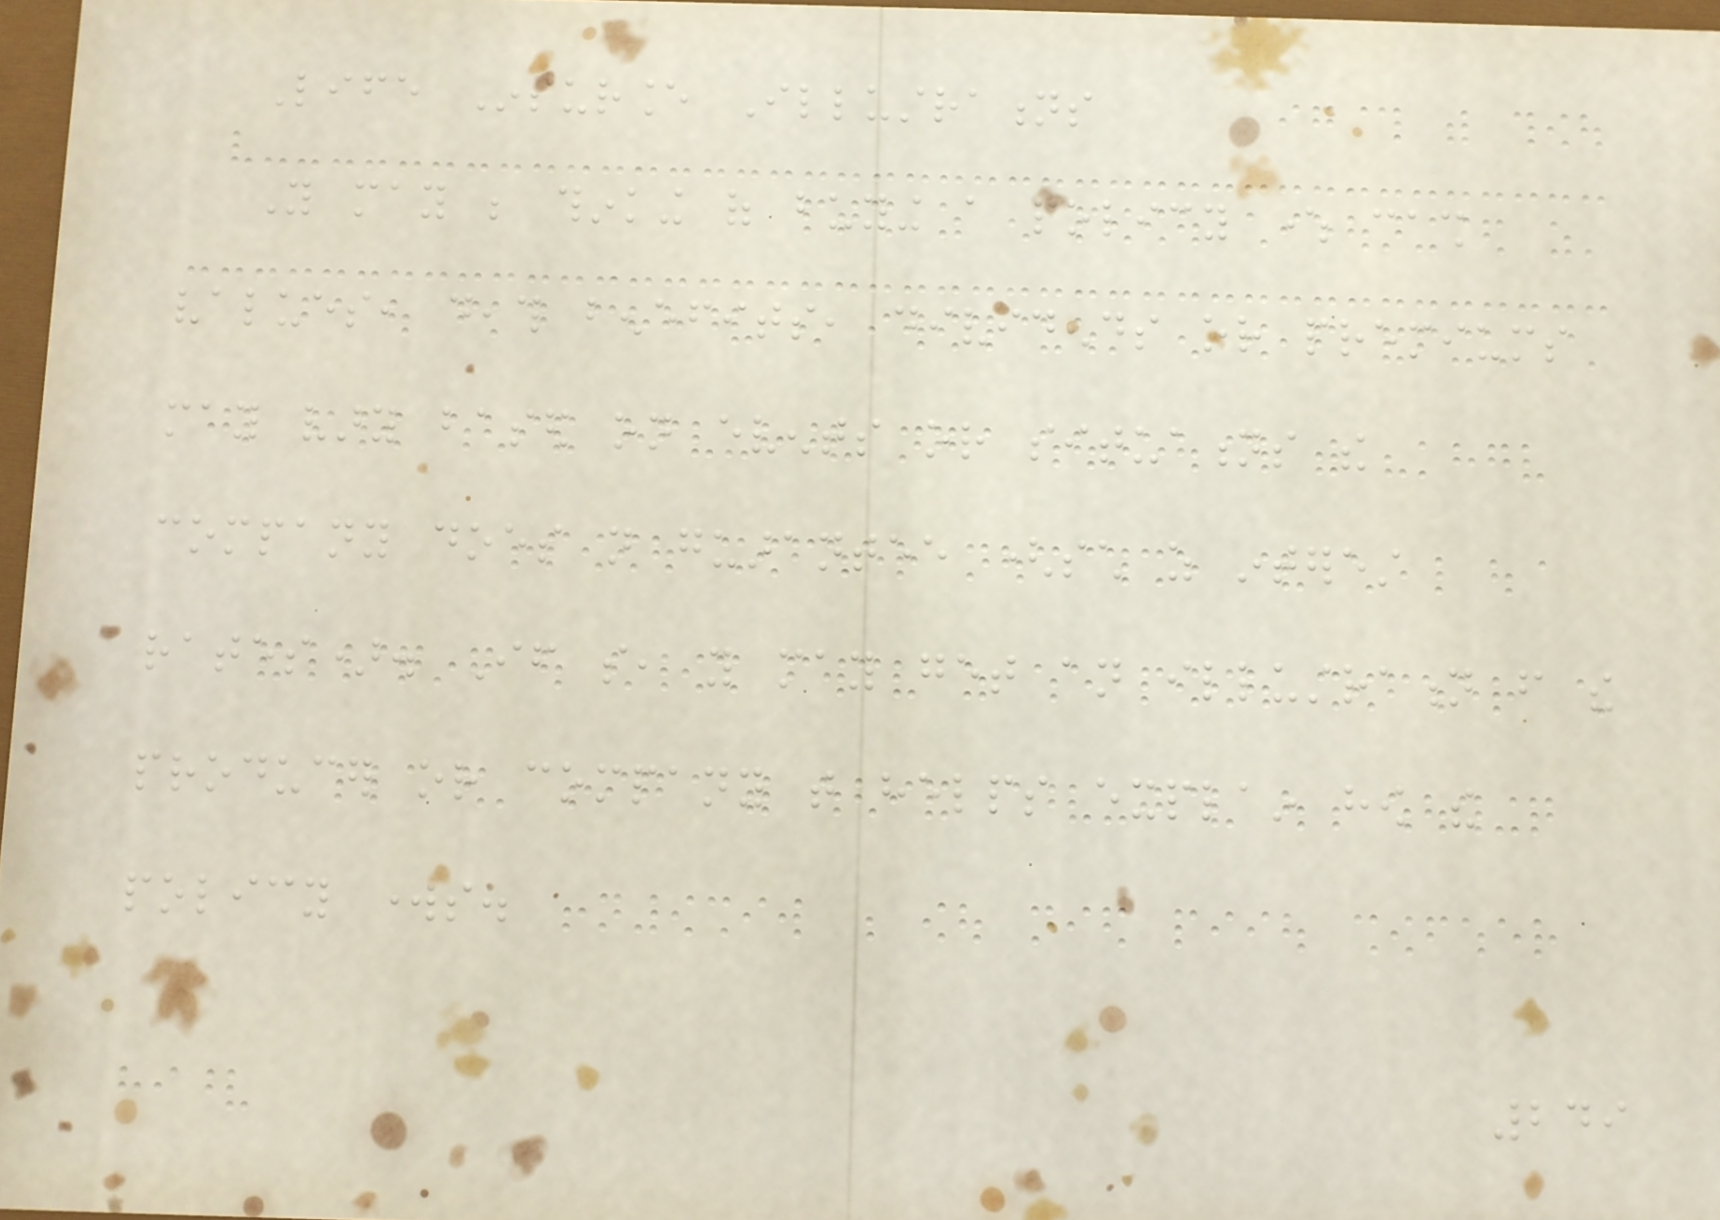Life Insurance Illustrations
You may be thinking of buying a policy where cash
values, death benefits, dividends or premiums
may vary based on events or situations the
company does not guarantee (such as interest
rates). If so, you may get an illustration from the
producer or company that helps explain how the
policy works.
249
